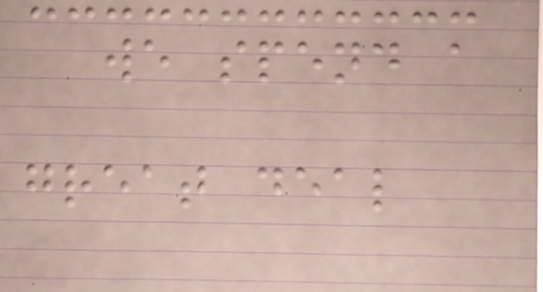we spend a
great deal
